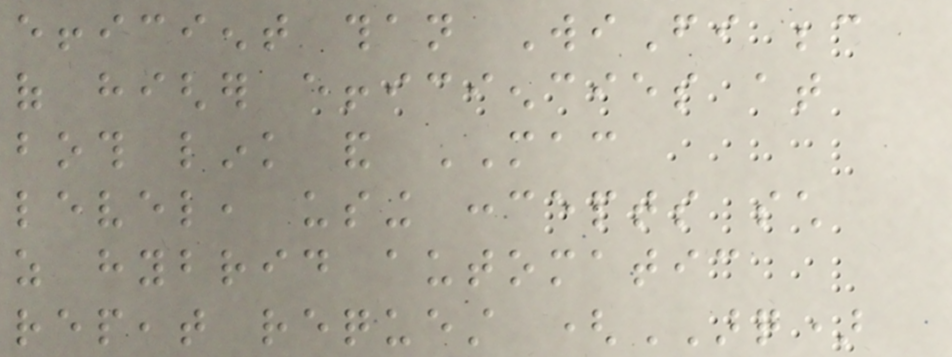efficient than WiFi because
of higher efficiencies at
both link and MAC
level, using concepts such
as hybrid automatic
repeat request (ARQ)
